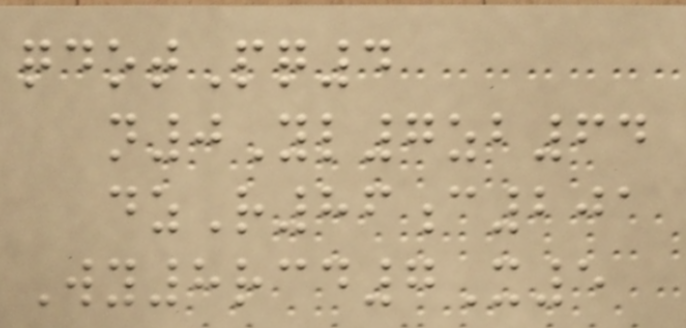qdotPq4
n0Yl7zb64
dzR86c201
Wy8rcd7X5
